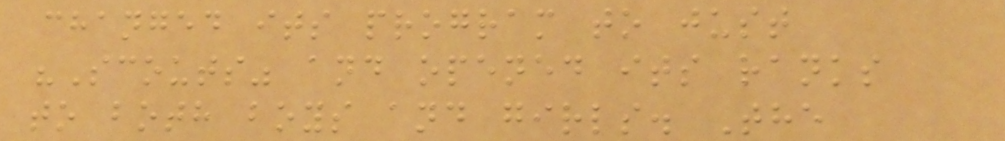changed its program to just
"Scouts" and opened its ranks
to both boys and girls. The
